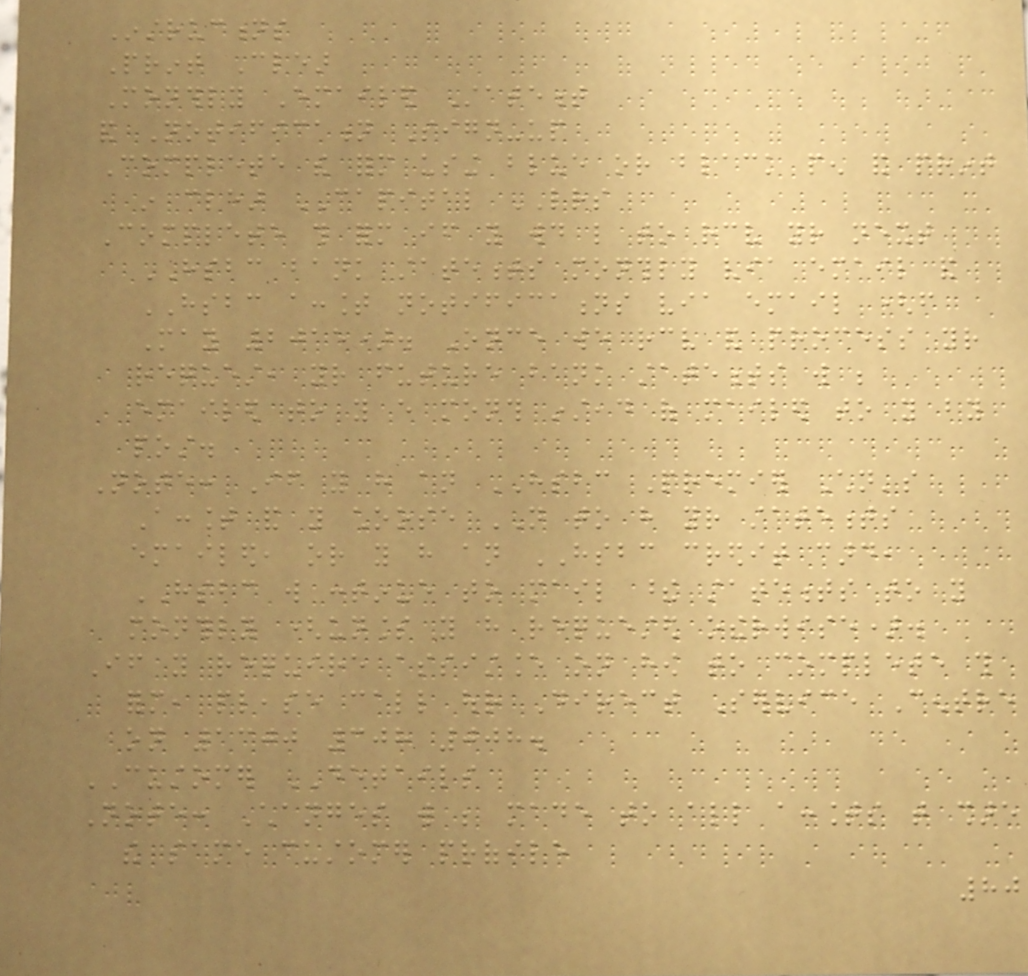Instructions
Print Clear
Monthly Emailed Statement
and Notification Sign-up
Complete the form using blue or black pen and print
in clear CAPITAL LETTERS
Complete this form if you would like to receive your next
HSBC bank statements monthly via email and
HSBC account notifications via email (from
May 2015). Once we receive and process your
request, your future bank statements will be
emailed to you every month instead of mailed to you by
post.
Note: If you have an HSBC Premier Children's
Account and you choose NOT to have your statements
emailed, or you have an HSBC credit card,
HSBC will continue to mail these statements to you
monthly (unless you have requested otherwise).
If you require assistance on how to complete this
form, please call our Direct Service Centre
on 1300 308 008.
CUSTOMER DETAILS
Note: Changes will be made to all accounts that share
the same customer profile
80
